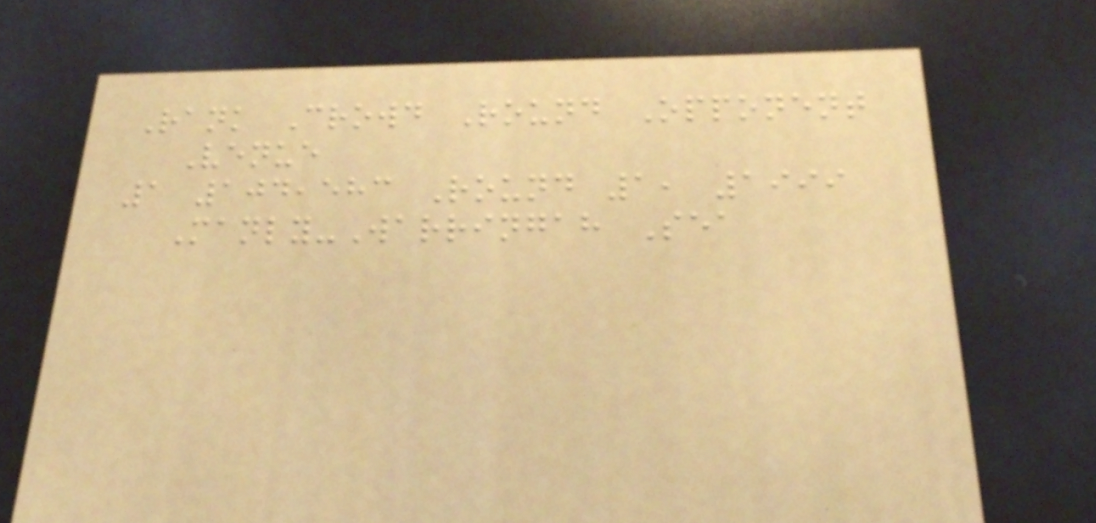Rank Crowd Round Opponent
Venue
1 104,583 Round 1, 1999
Manly-Warringah Sea
